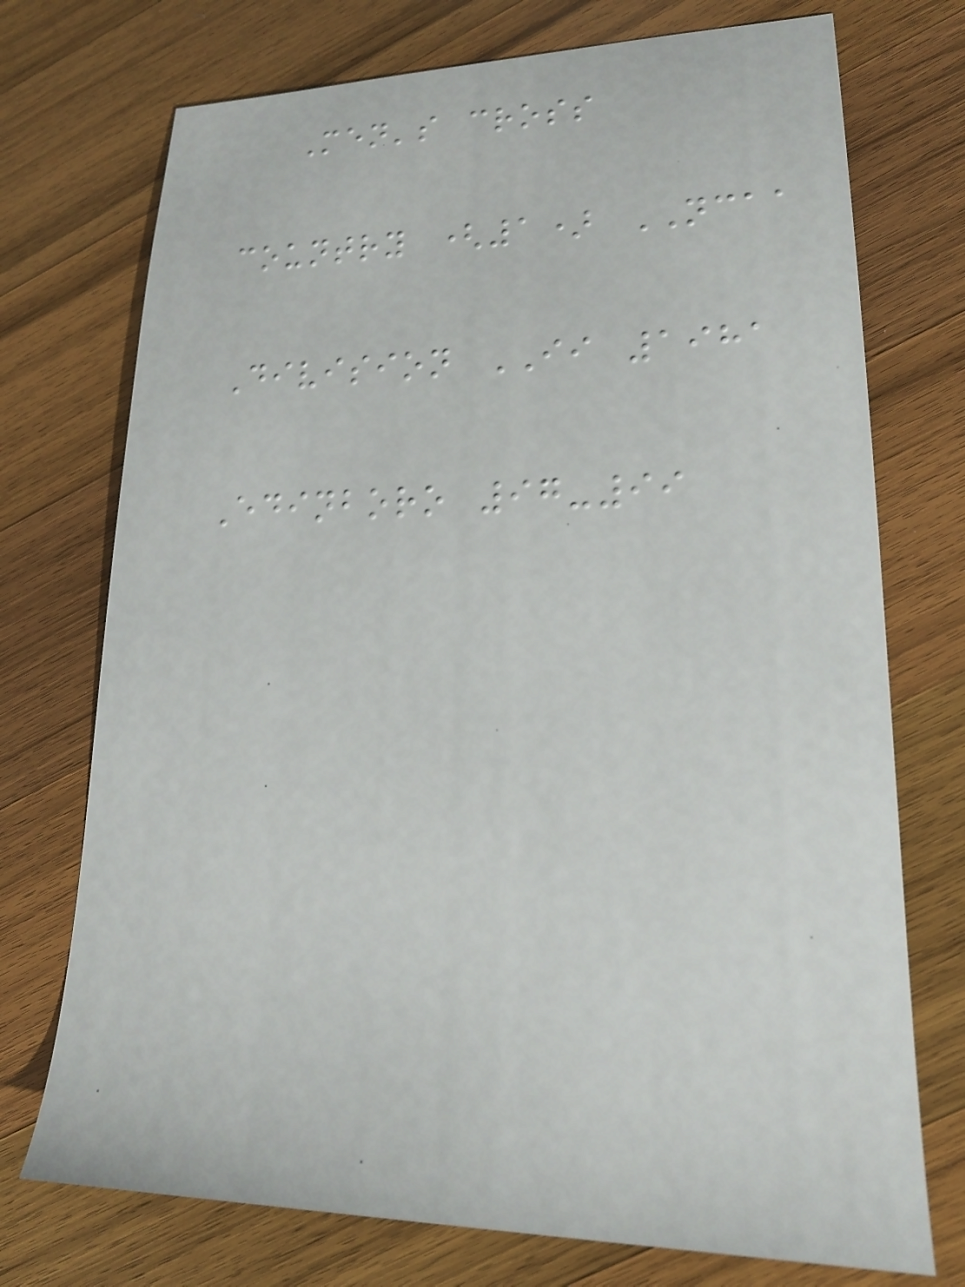Men's cross
country (1) NCAA
Division II 1981
Edinboro 97-99
